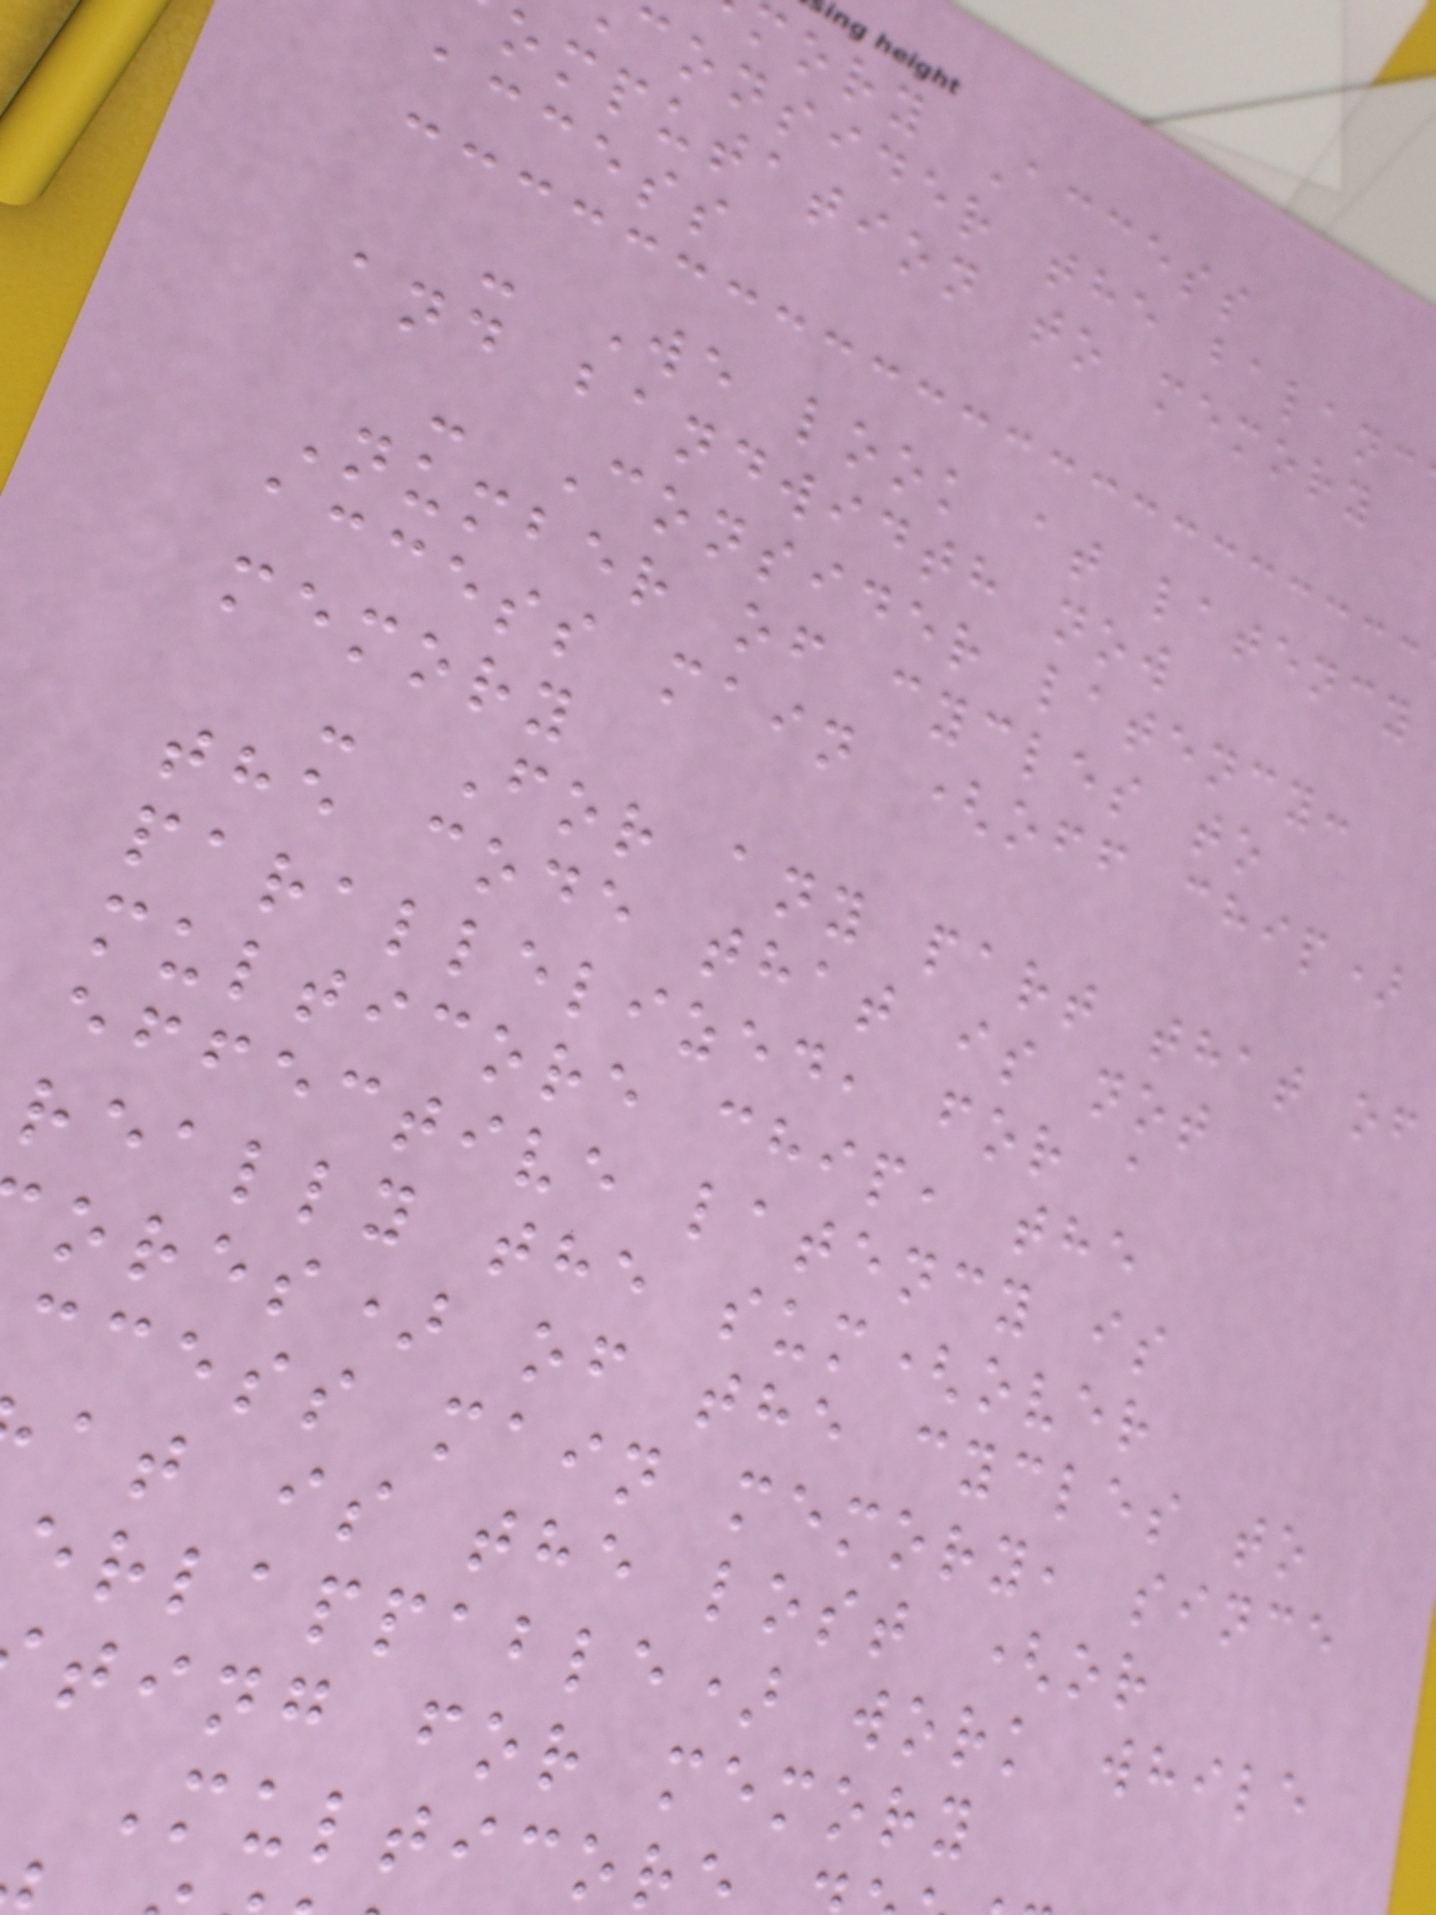mory Access
consider the balanc
omputation to memory
access
- We look at latency
and bandwidth now
- Consider latency:
Number of cycles to
access main (off chip)
memory
- For any part that of
the code that is not
parallelized, for a
multicore chip, the
effective latency is
really the sum(over
ores) of the cycles to
ccess main memory, since
at is the lost (or
erlappable) work while
ting for memory
Multicor
